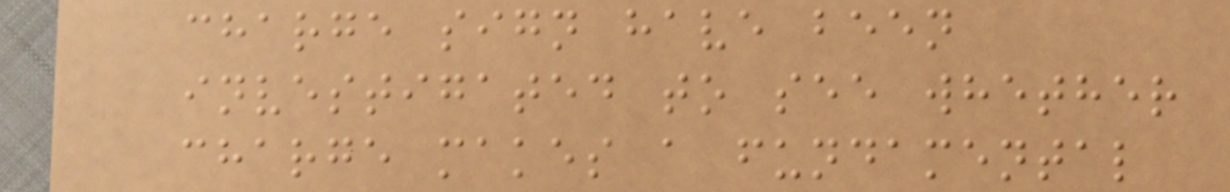charge sign have been
investigated to see whether
charge makes a fundamental
